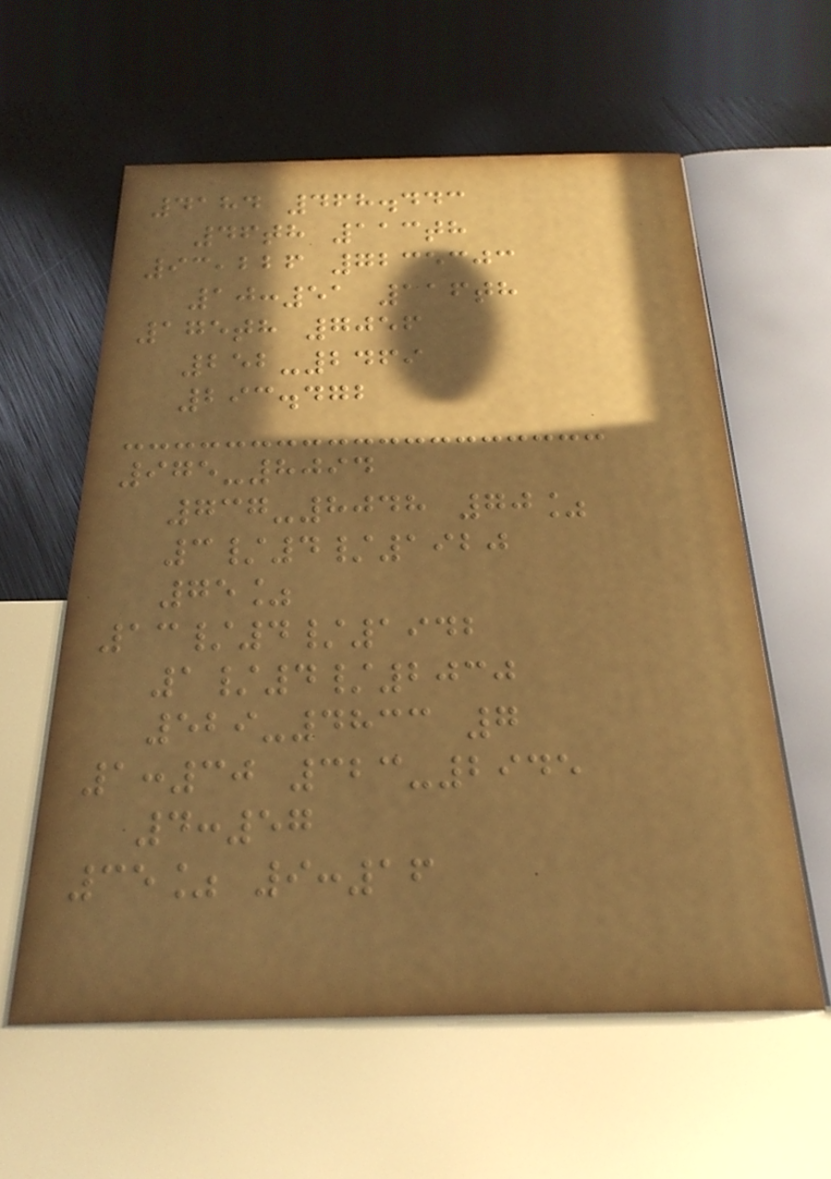4184 468.443
46th 113th
93,226 7235303
10:51 116th
175th 7056
252-2469
293.472
975-8094
737-8048 70%
3/4/1920
75%
13/4/1942
1/4/2030
529-4833 7
1:30 323-2945
4:57
35% 9:16
